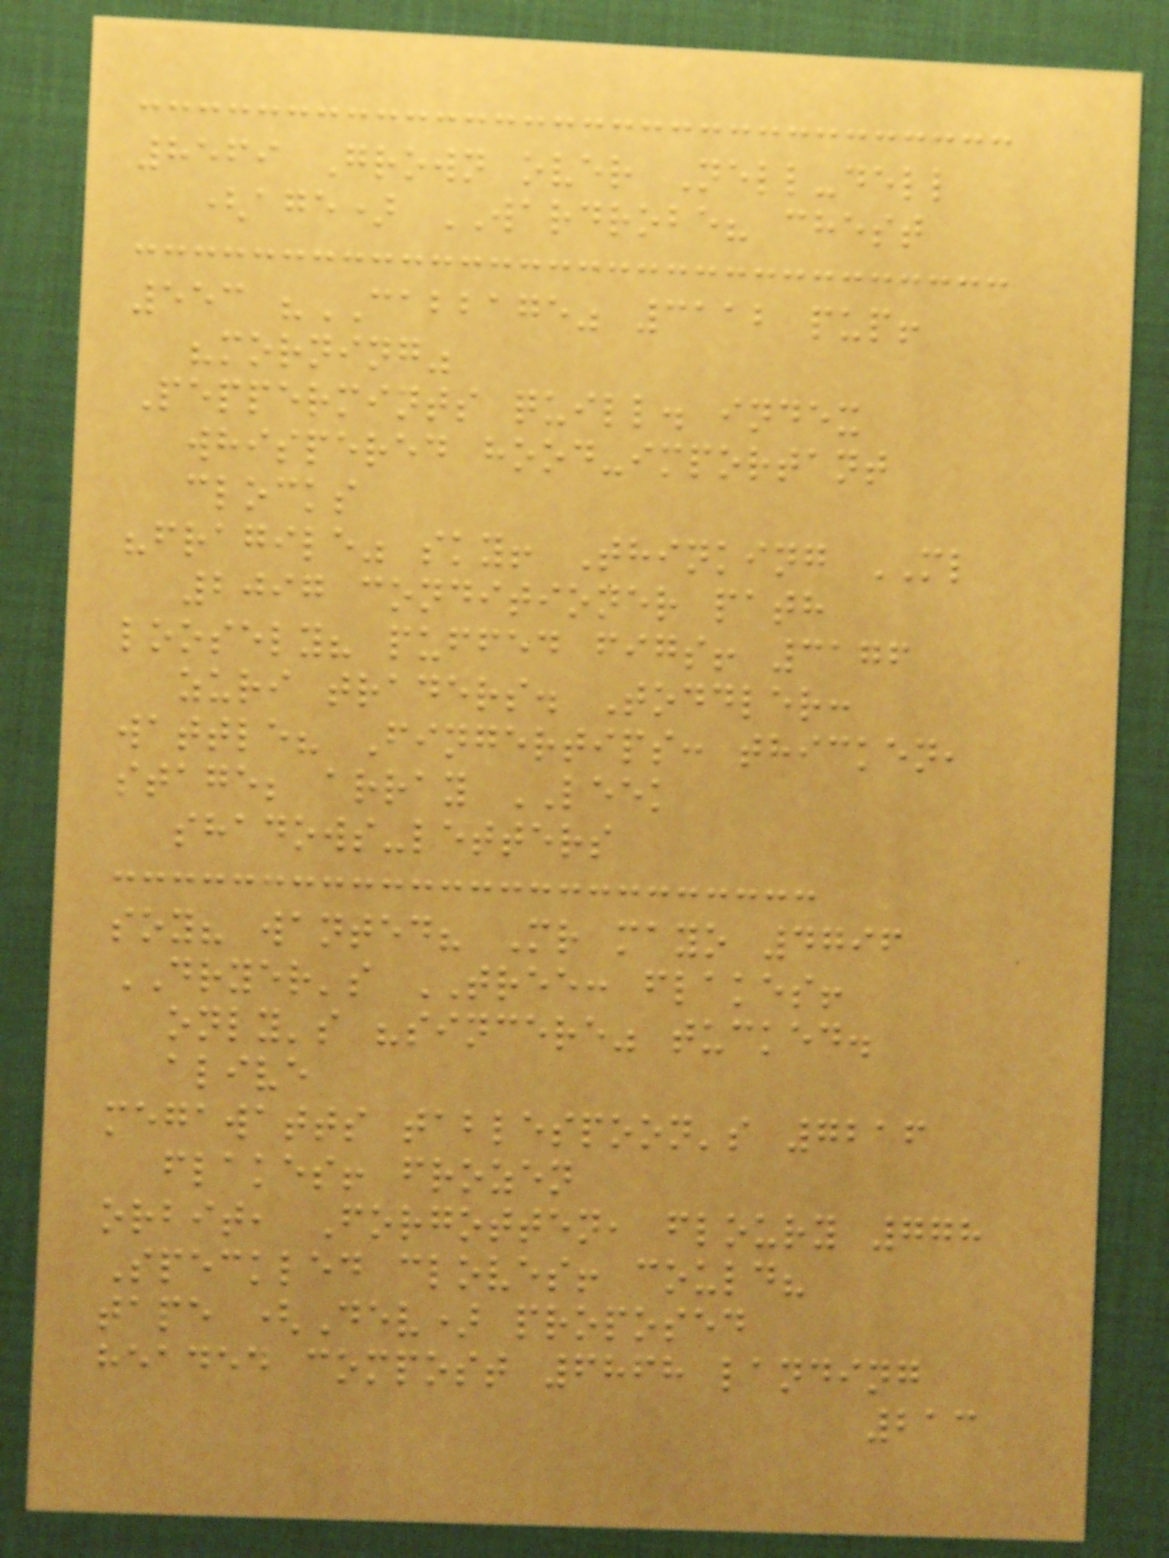8569 Grown over Nell-dell
(age) WARDROBE? chest
553 "CABBAGE" 3112 pup!
"morning"
Peppermints quill. index
whispered hood-important
clocks
"fragile" sky! Thinking ML
2097 conditioner path
loosely? puffed figs! 3176
zuri traders. Toddler:
wattle? Fingertips: thicken,
stage; array LEEK
shadows-letters
soy? wanted? Mr mayo 4796
DRYER's TREE: flakes!
only's "sincere" tucked.
alive
megawatts tablespoon's 7216
flakes! frozen
orbit, Forgotten, floury 778
Speckled cloves! could?
tape (Dev) proposed
headed compost 6868 landing
213
